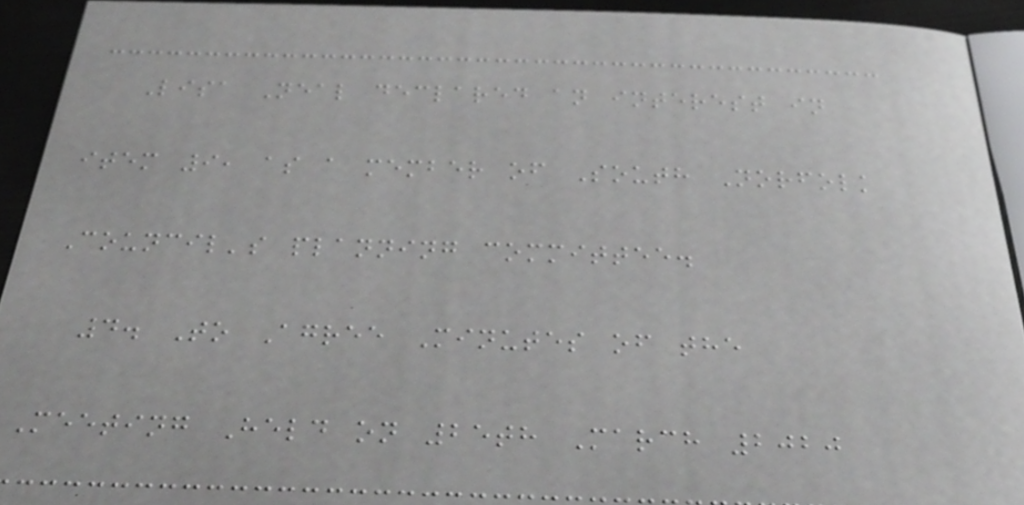Lisa Neal declared an interest in
item 9, as a member of South Norfolk
Council's planning committee.
4. To Agree Minutes of the
Meeting Held on 25th March 2020
